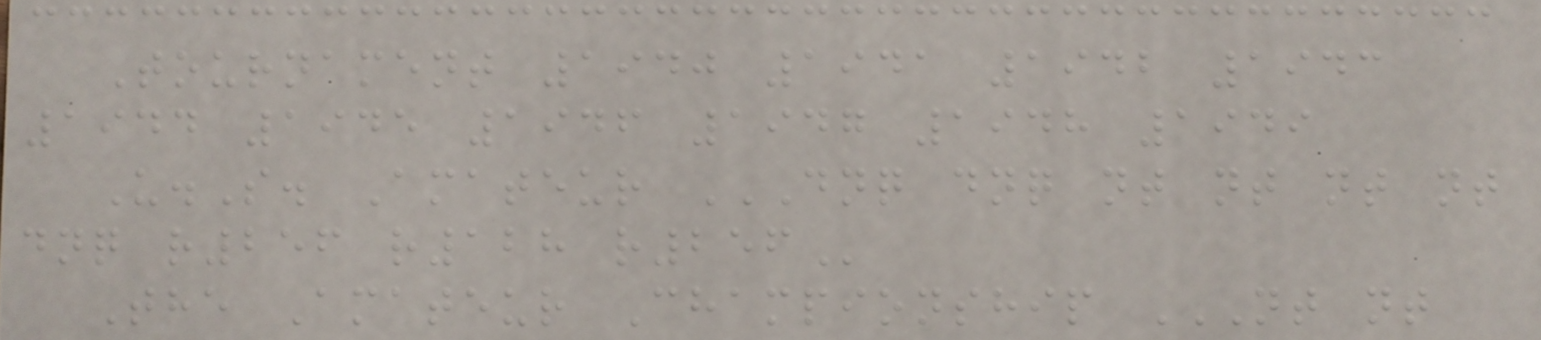Tournament 1940 1941 1942 1943
1944 1945 1946 1947 1948 1949
U.S. Amateur DNQ DNQ NT NT NT NT
DNQ R256 R128 R256
The Amateur Championship NT NT
